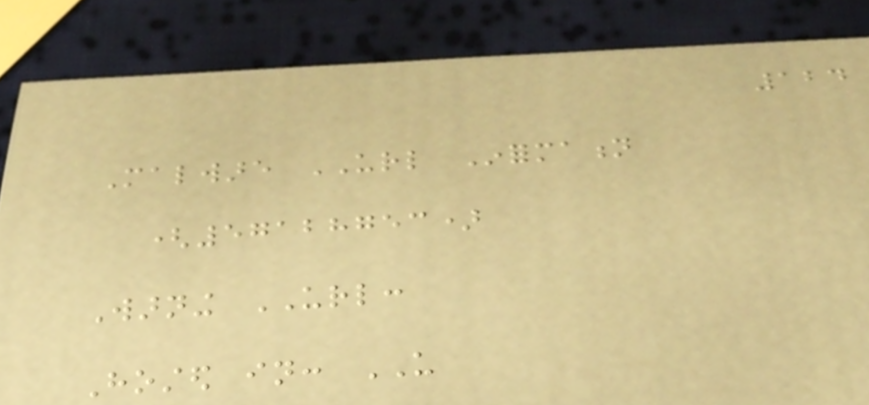124
Malware URL Information
(57128753)
Warning URL:
Hosted in: US
